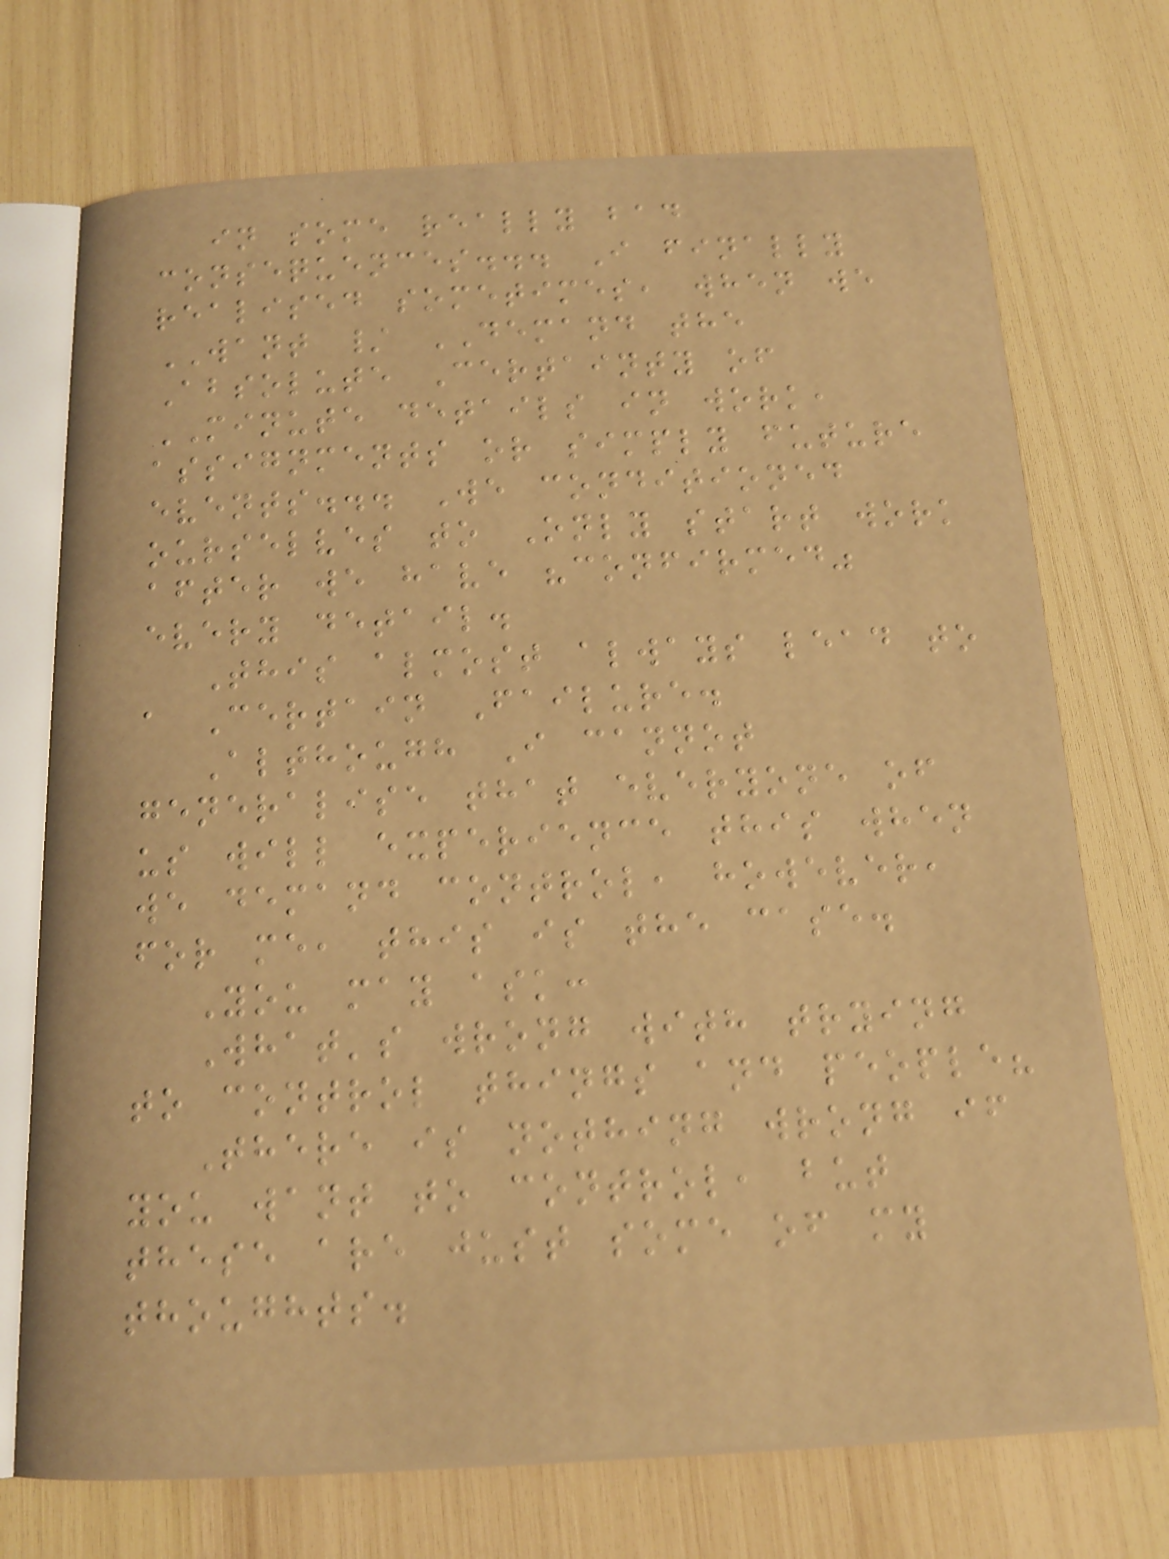in some really bad
consequences... I finally
realised sometimes, when we
WANT / DEMAND the
Absolute Certainty of
MINUTE details in work,
assignments or simply future
events... We conditioned
ourselves to Only start work
after we have "confirmed"
every detail.
This almost always lead to
a Certain Failure.
Although I cannot
generalise that everyone of
us will experience this when
we demand control, however,
for me, this is the case.
You may ask:
What's wrong with trying
to control things and people?
There is nothing wrong if
you want to control, but
these are just some of my
thoughts.
